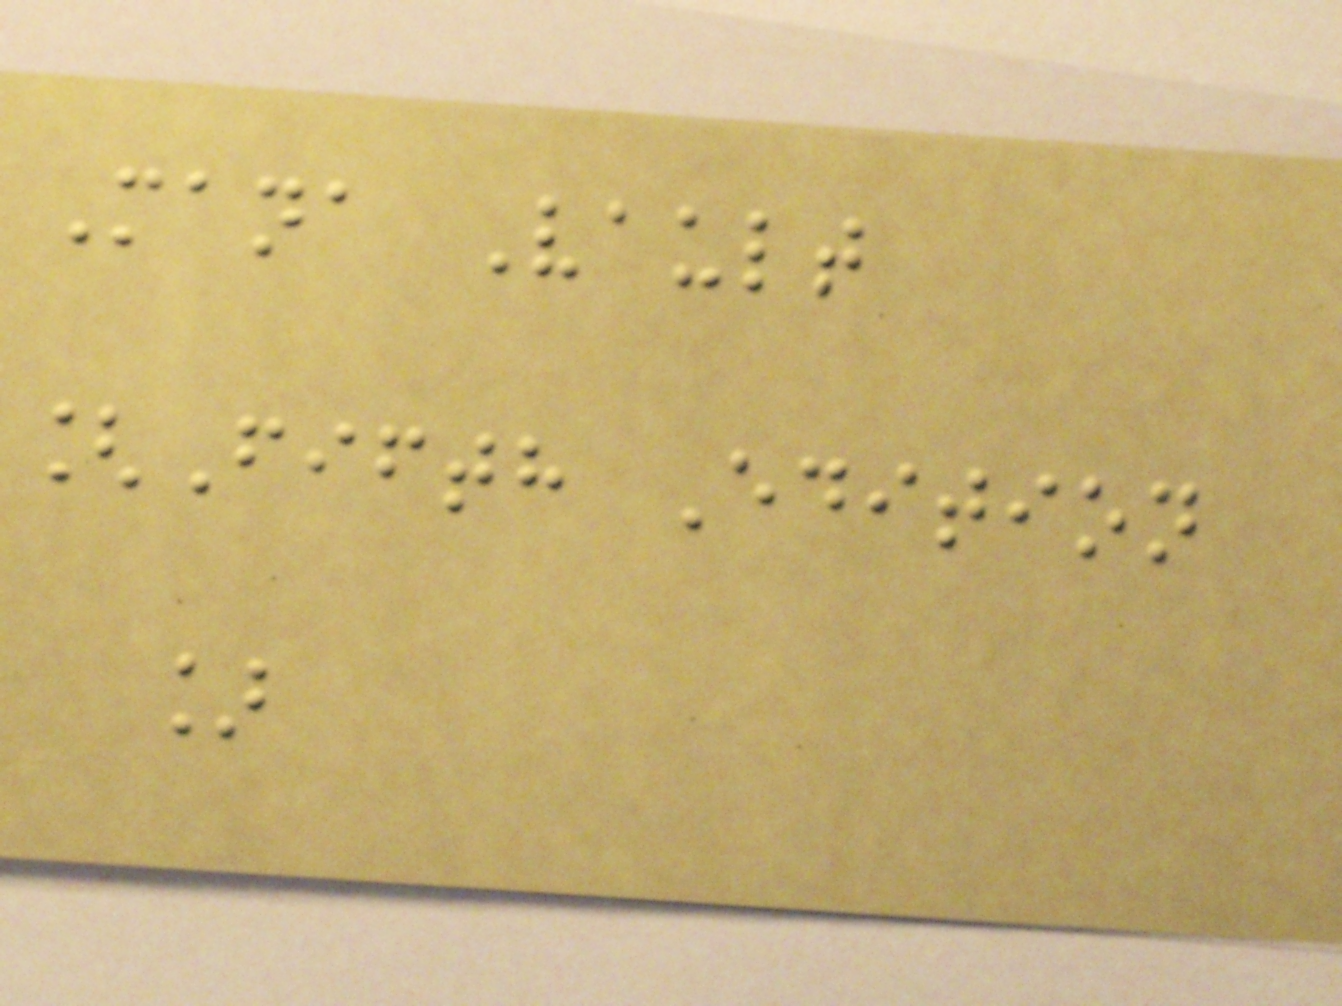Mana Vault
[Fifth Edition
]
